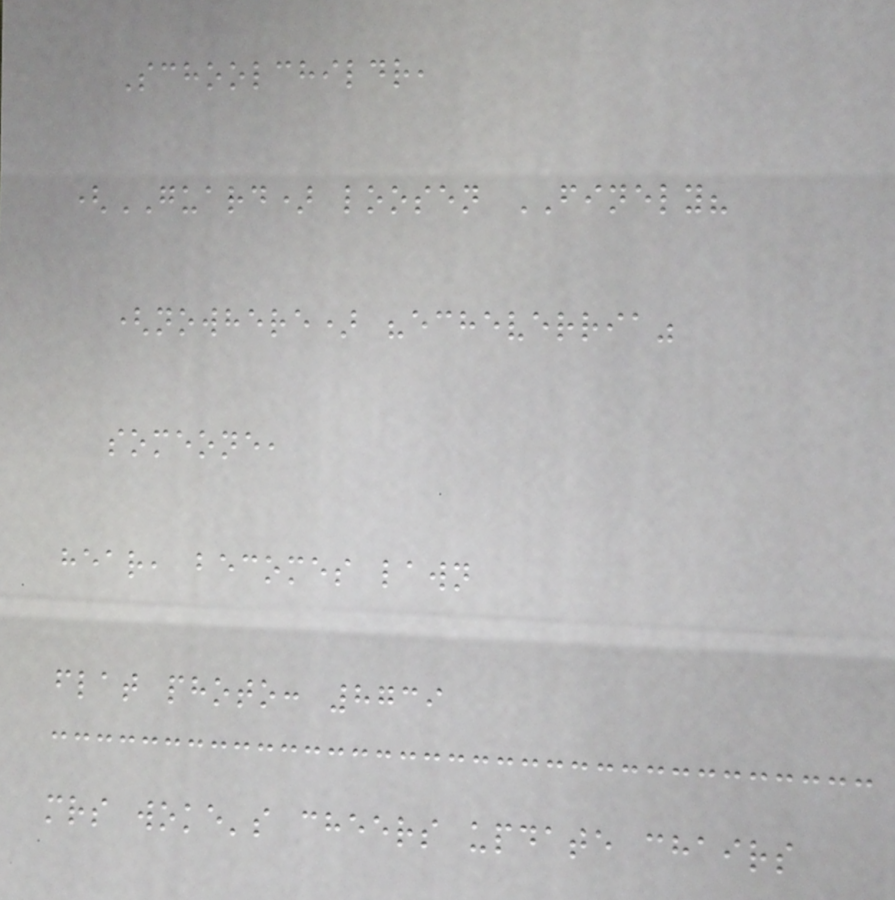Schoolchildr,
(GUARD) loosen FINELY?
(nowhere) "echeverria"
someone,
hear, becomes lawn
flat photo: 8739
mrs woke's cheers update chairs
